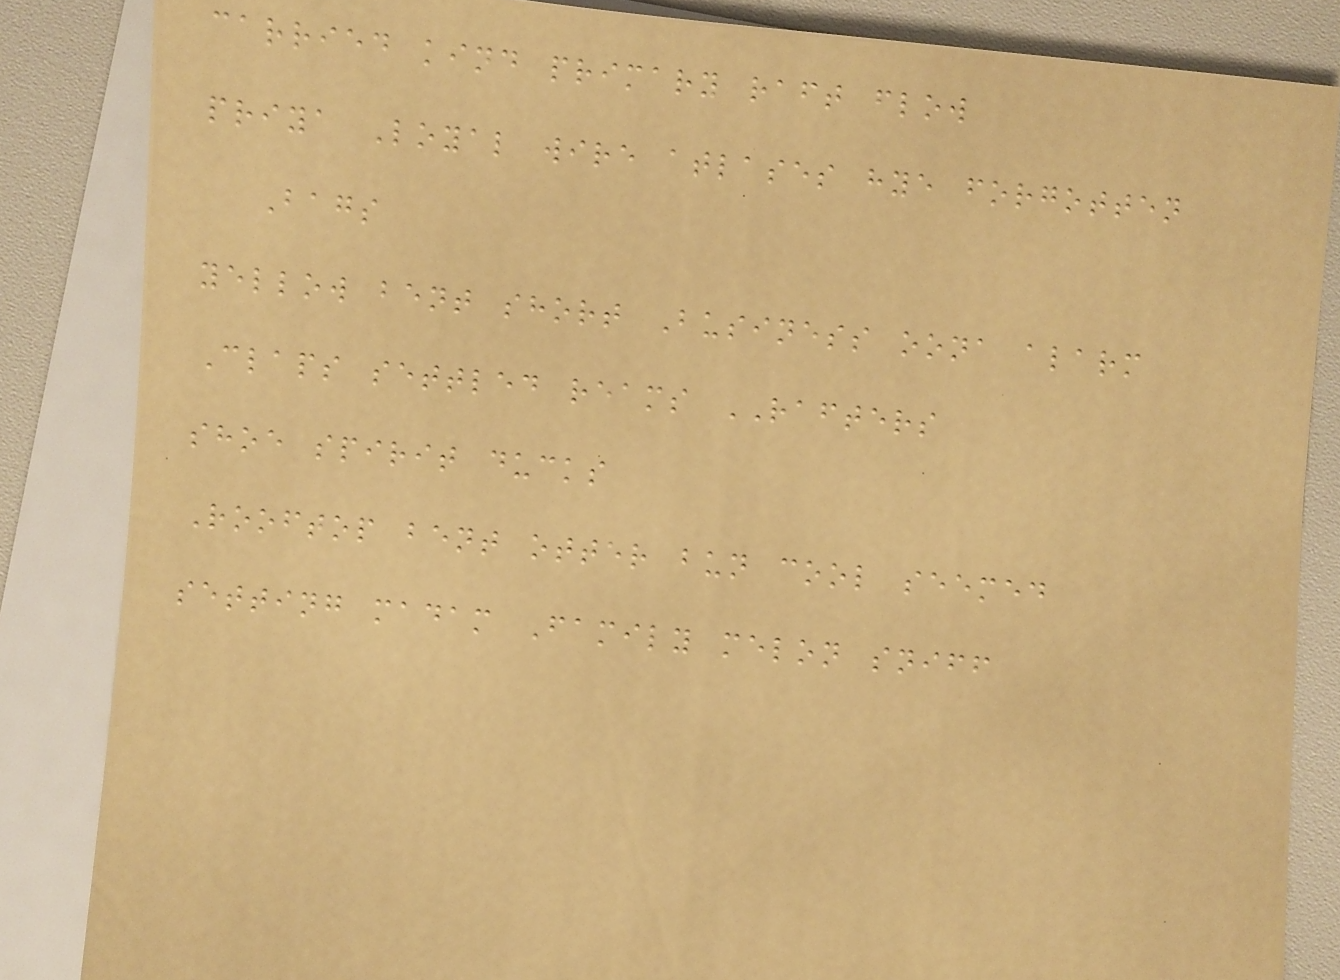carried kind primary raft flow
priya Loyal wire atlases hye forgotten
Bags
yellow bent short Business oona alarm
Claps settled reams RAFTERS
shoe spirit ducks
Rooftop bent otter bun cool seemed
setting madam Family melon sniff
